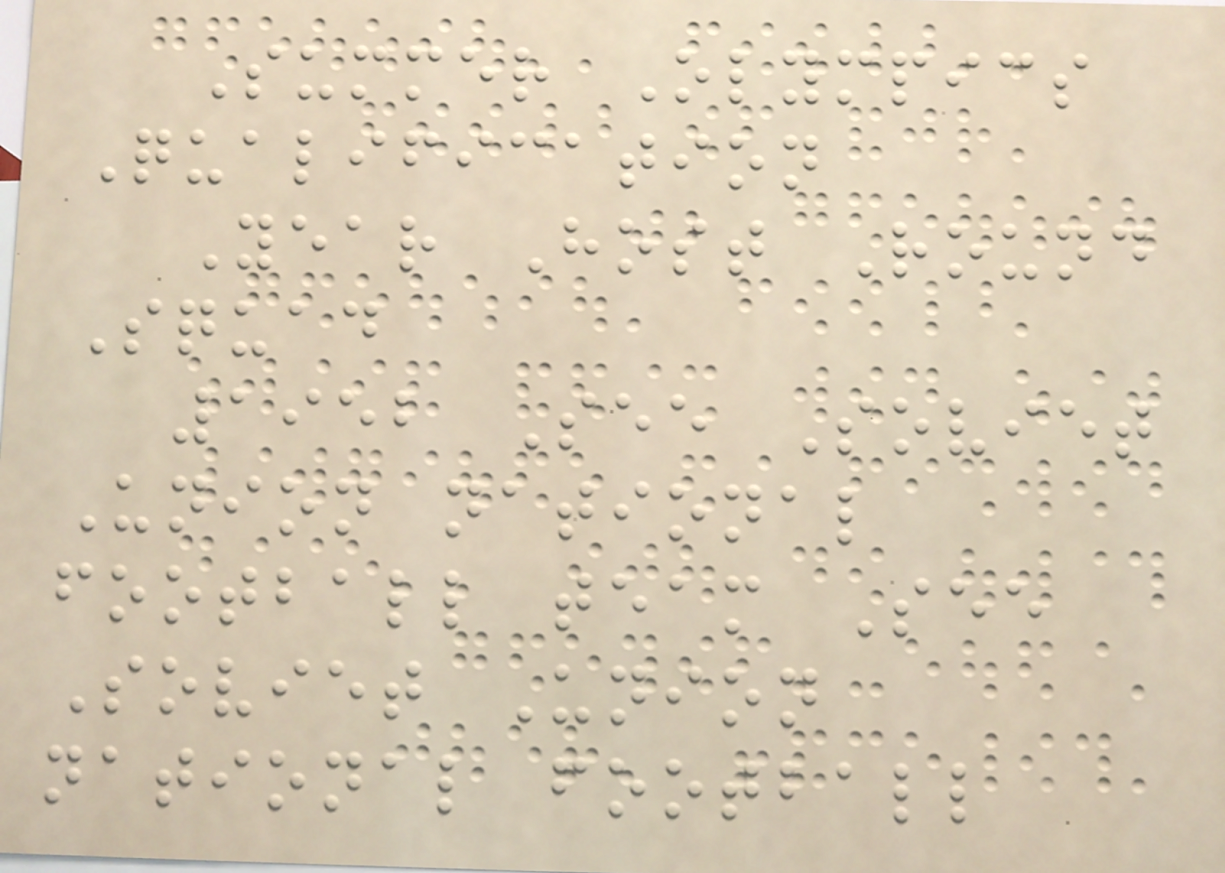Summer Olympics
Qualification
Year Host Round
Squad
1952 See Soviet
Union national
football team See
Soviet Union
national football
